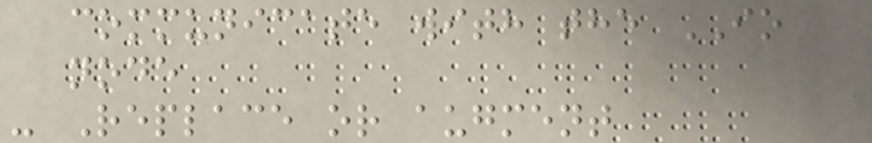communicate with the IO
node
- Replace or augment
